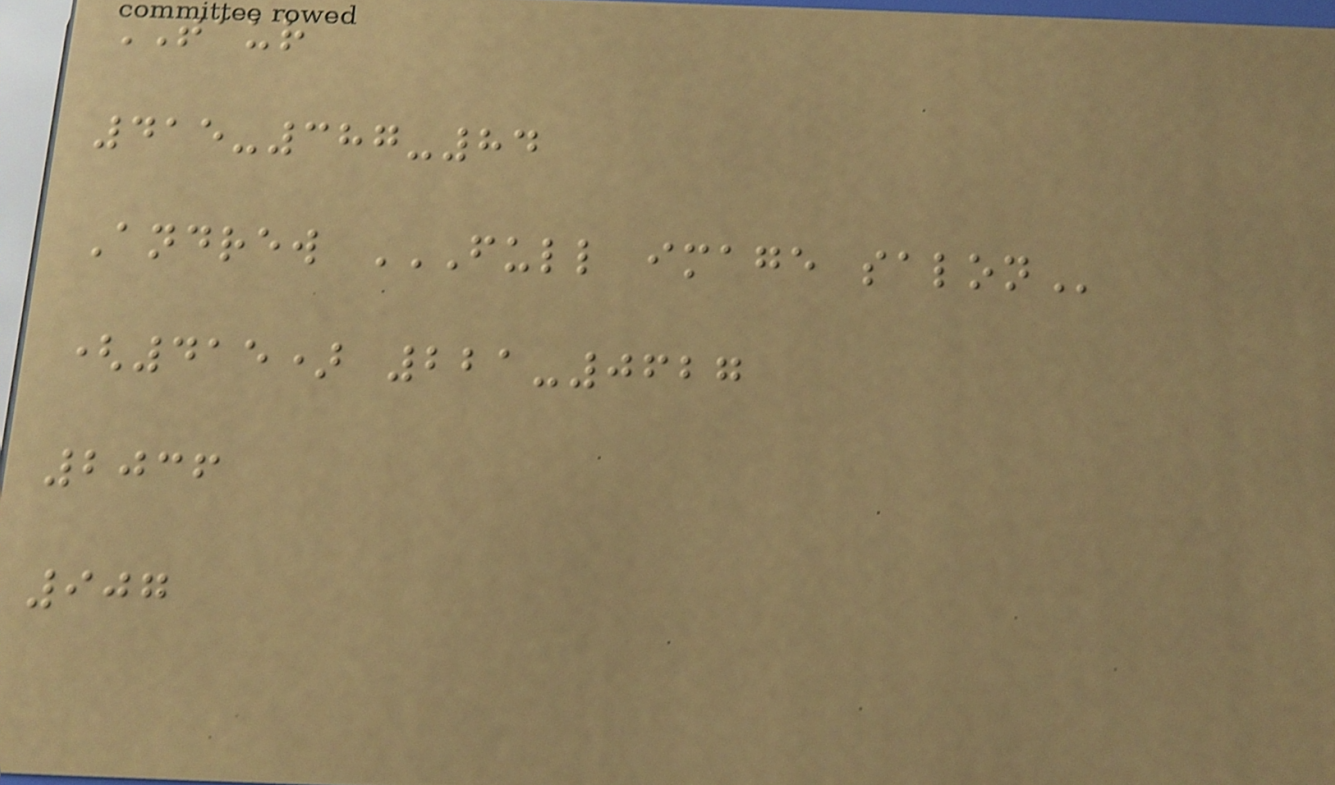TAUR
415-387-84
Andrew FULL IMAGE SALON
(415) 221-0627
2036
907
